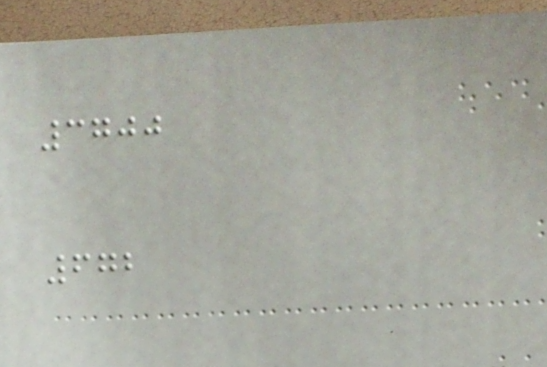3700
672
